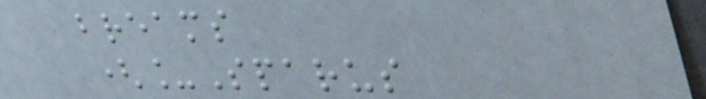breams
(_Sparus
